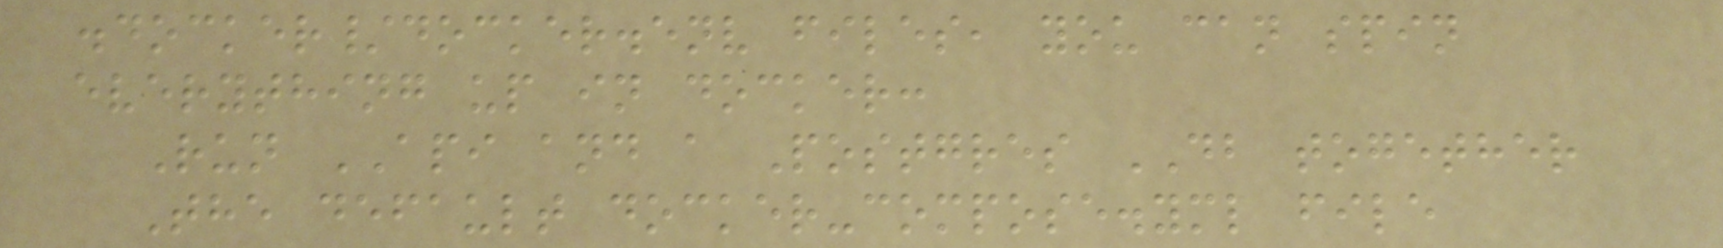.docker/docker.env files, you can spin
everything up in docker:
Run API and a Postgres DB together
The default docker-compose.yml file
